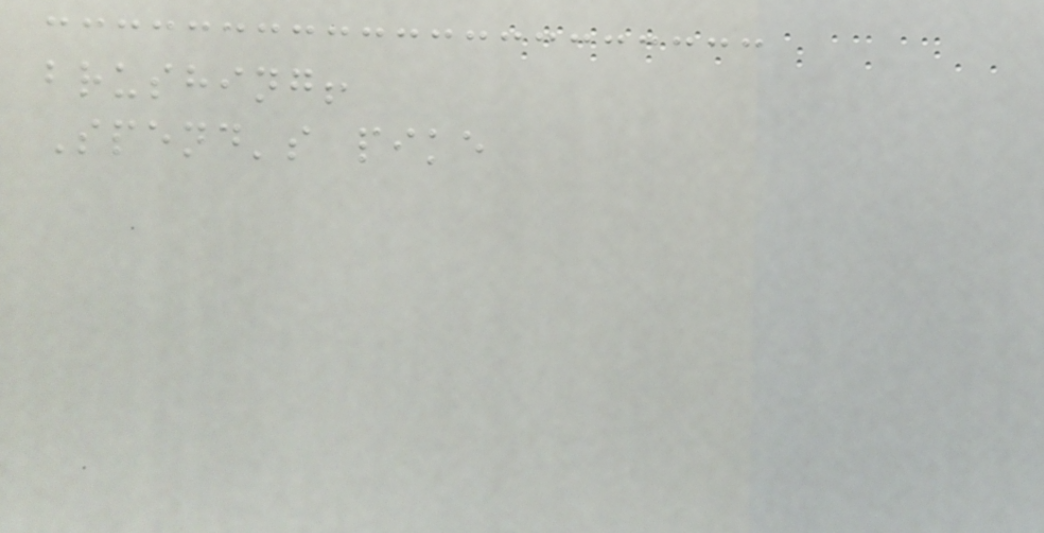brushing!
Spend's pike
